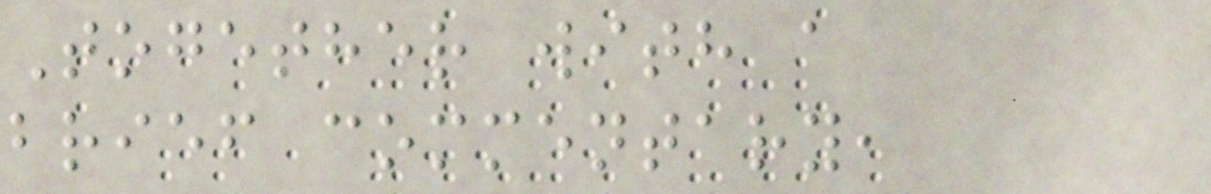Together with a
brief commentary,
